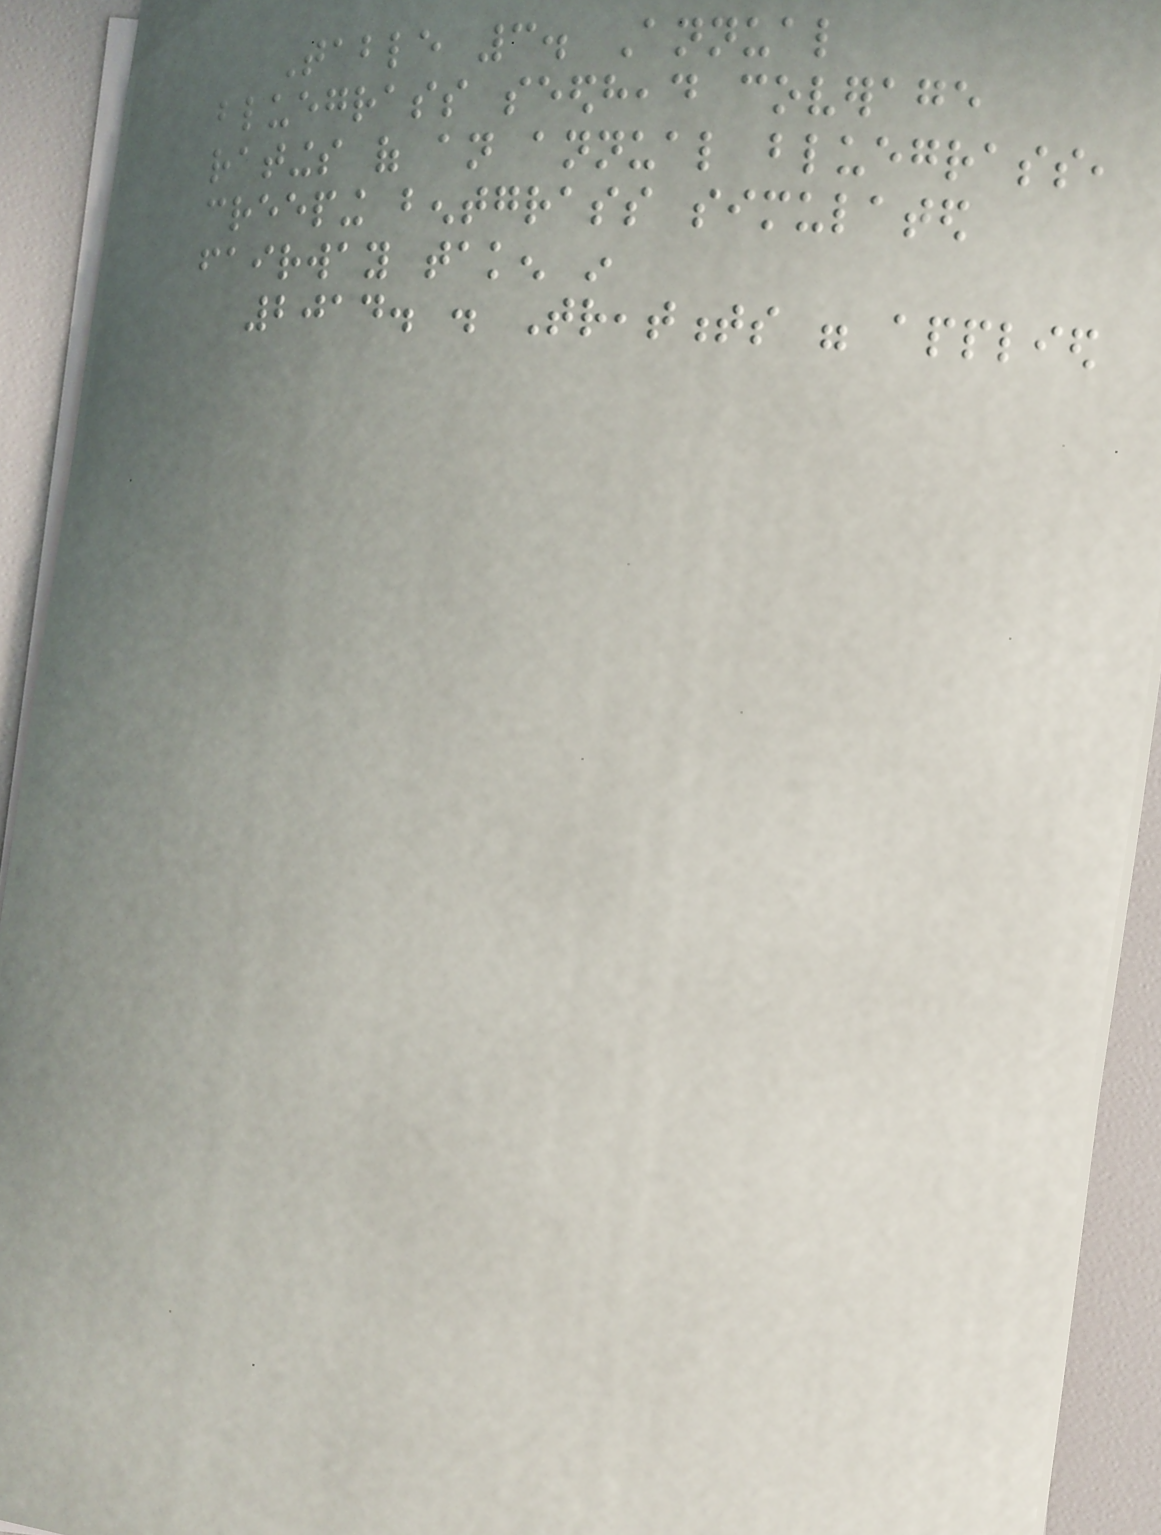Table 3. Annual
bluegrass seedhead coverage
ratings of an annual bluegrass,
creeping bentgrass simulated
fairway taken in
2014. . Treatments were applied
